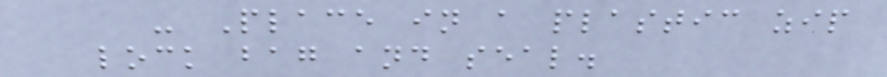- Place in a plastic zip
lock bag and seal.
